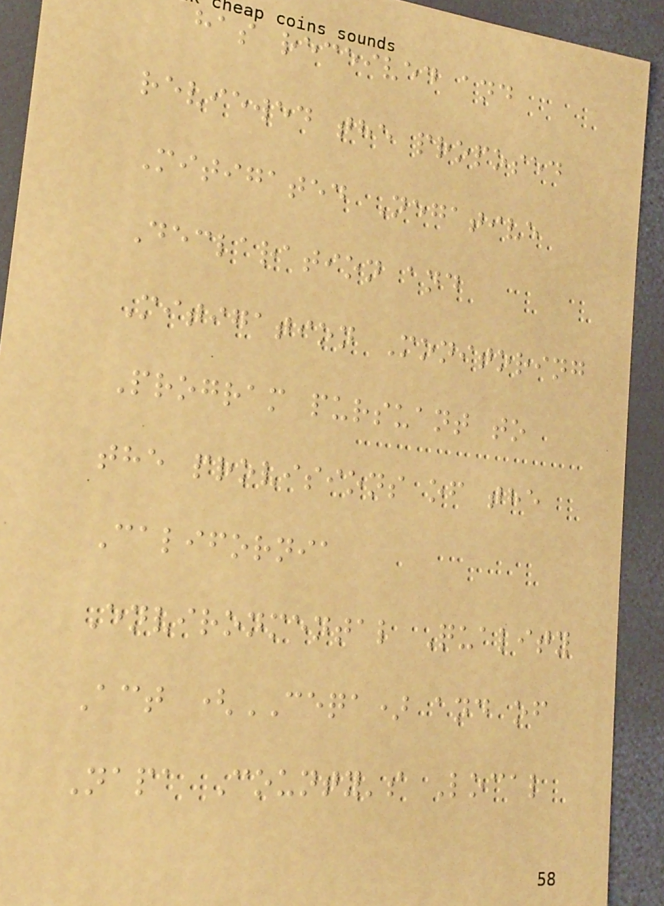has received and
reviewed the proposed
Mitigated Negative
Declaration and
Mitigation Monitoring
Program pursuant to
the provisions of the
California
Environmental Quality
Act (CEQA) and of
Napa County's Local
